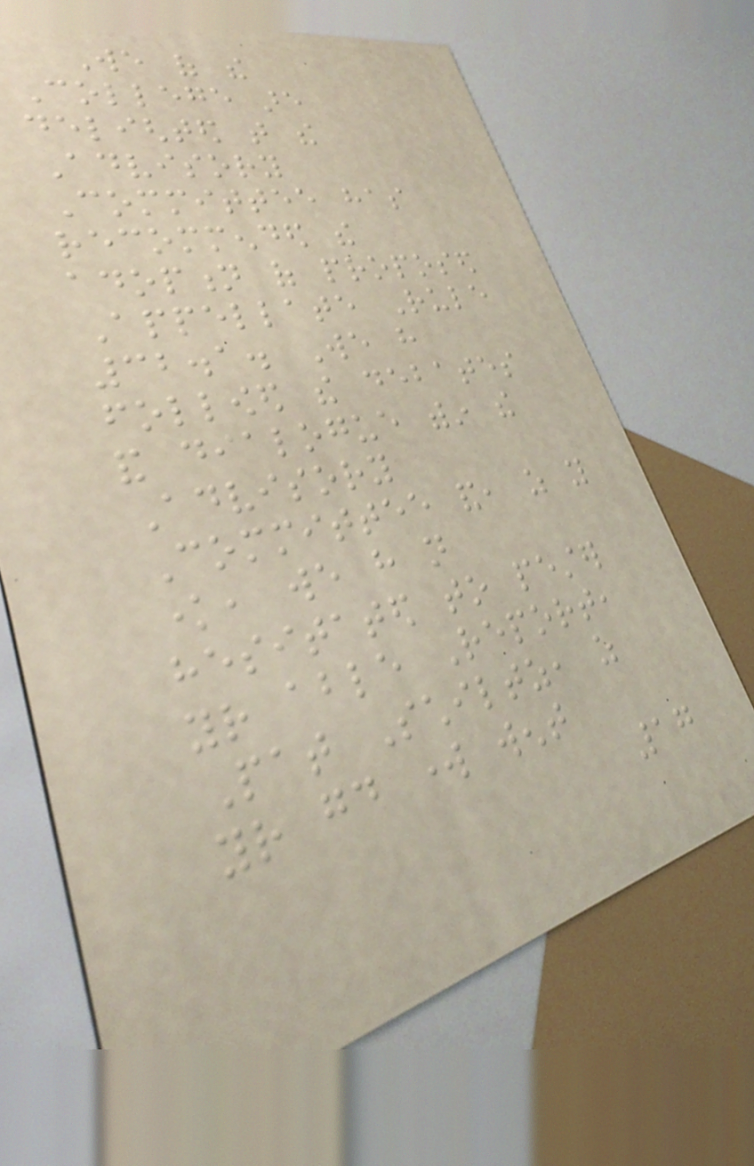We of the
College are
delighted that the
Advisory
Committee has
recommended the
adoption of proposed
Appellate Rule
32.1. We have
followed the debates
and dialogue within the
Advisory
Committee and, as you
know, we have not
hesitated to pester
your able Report,
Pat Schiltz, as
your good work went
17
